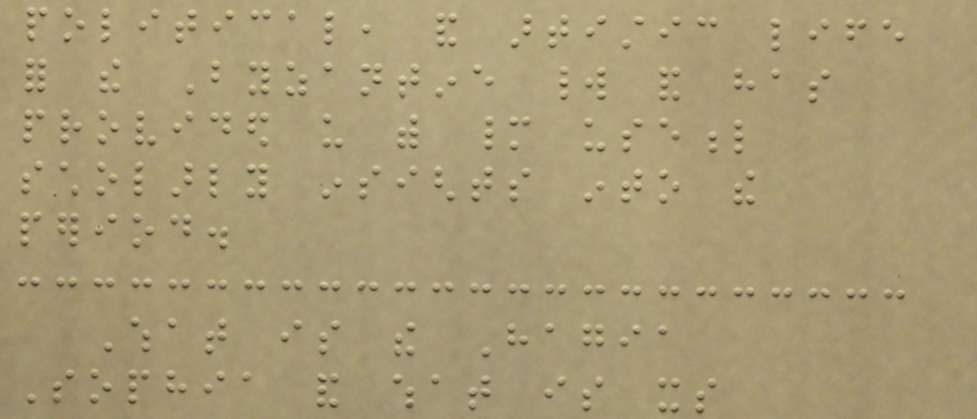political, and artistic life
for the Byzantine world and has
provided us with many useful
scholarly insights into the
period.
What is the Hagia
Sophia and what is its
